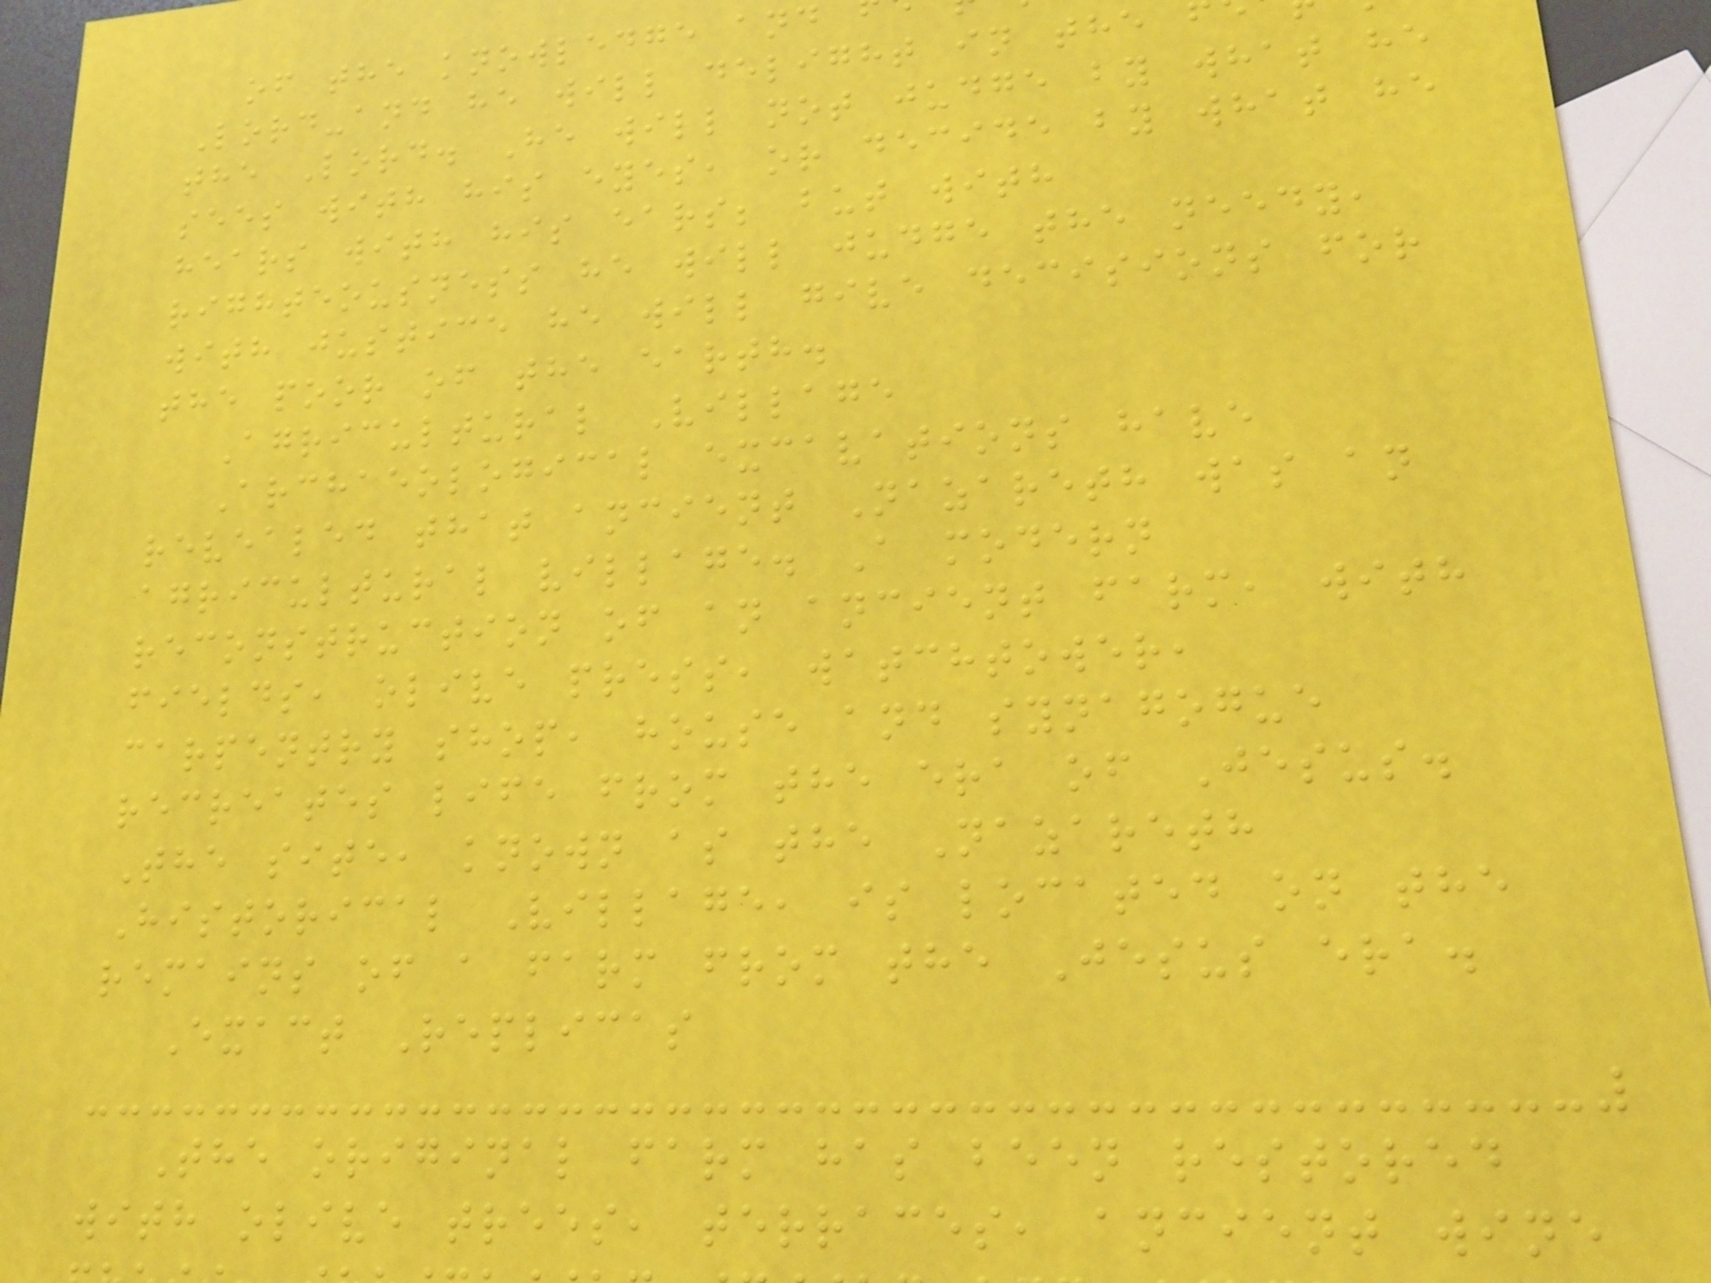of the knowledge and
Lord-and he will delight in the
the Lord. He will not judge by what he
sees with his eyes, or decide by what he
hears with his ears; but with
righteousness he will judge the needy,
with justice he will give decisions for
the poor of the earth.
Agricultural Village
Archaeological excavations have
revealed that ancient Nazareth was an
agricultural village. A modern
reconstruction of an ancient farm, with
fields, olive press, watchtower,
carpentry shop, house and synagogue
recreates life from the era of Jesus.
The site, known as the Nazareth
Historical Village, is located on the
remains of a farm from the Jesus era.
Exact Replicas
The original farm has been restored
with olive trees, terraces, ancient wine
